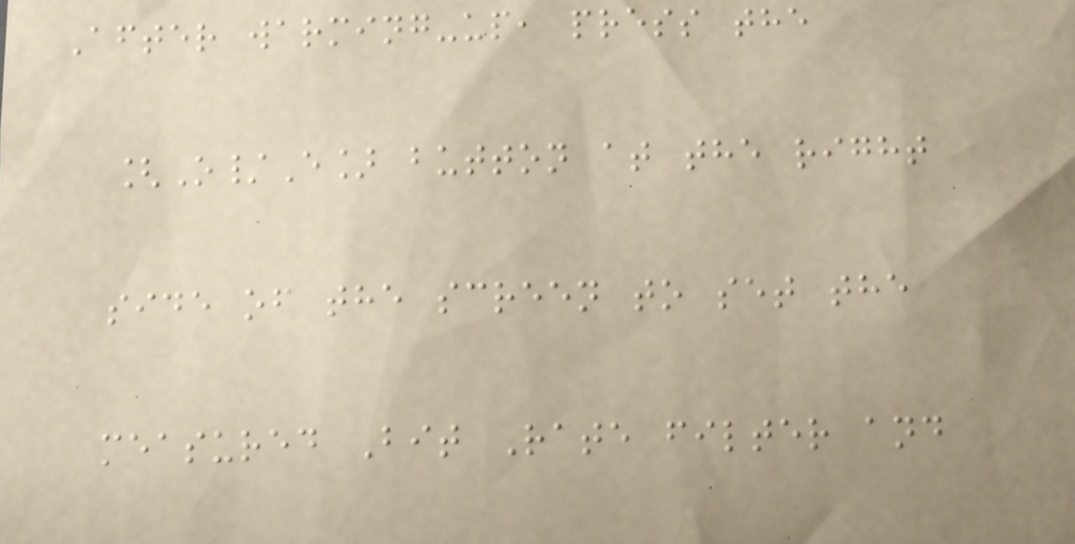After warming-up, press the
[O/E] button at the right
side of the screen to set the
measured Bit Rate filter and
